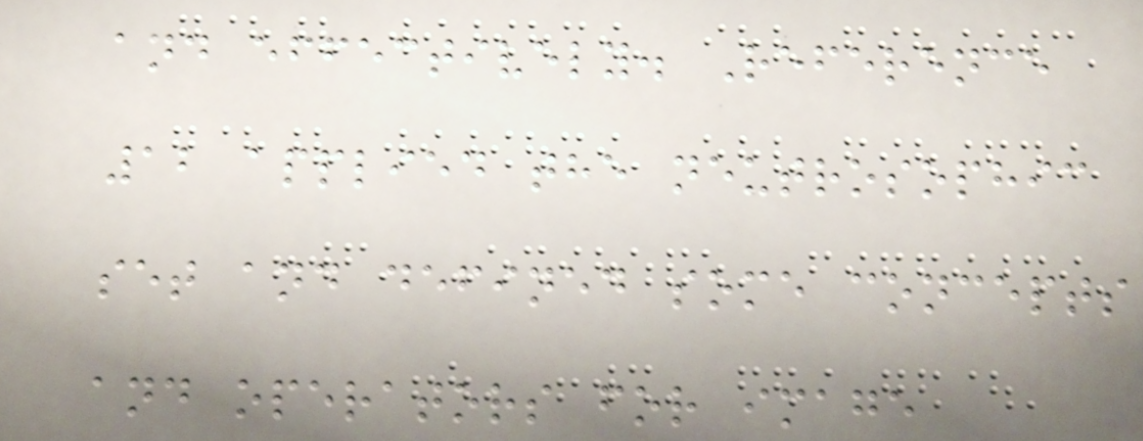and effectively. Reference
12 applied the neutrosophic
set and defined some concepts
and operators for image
